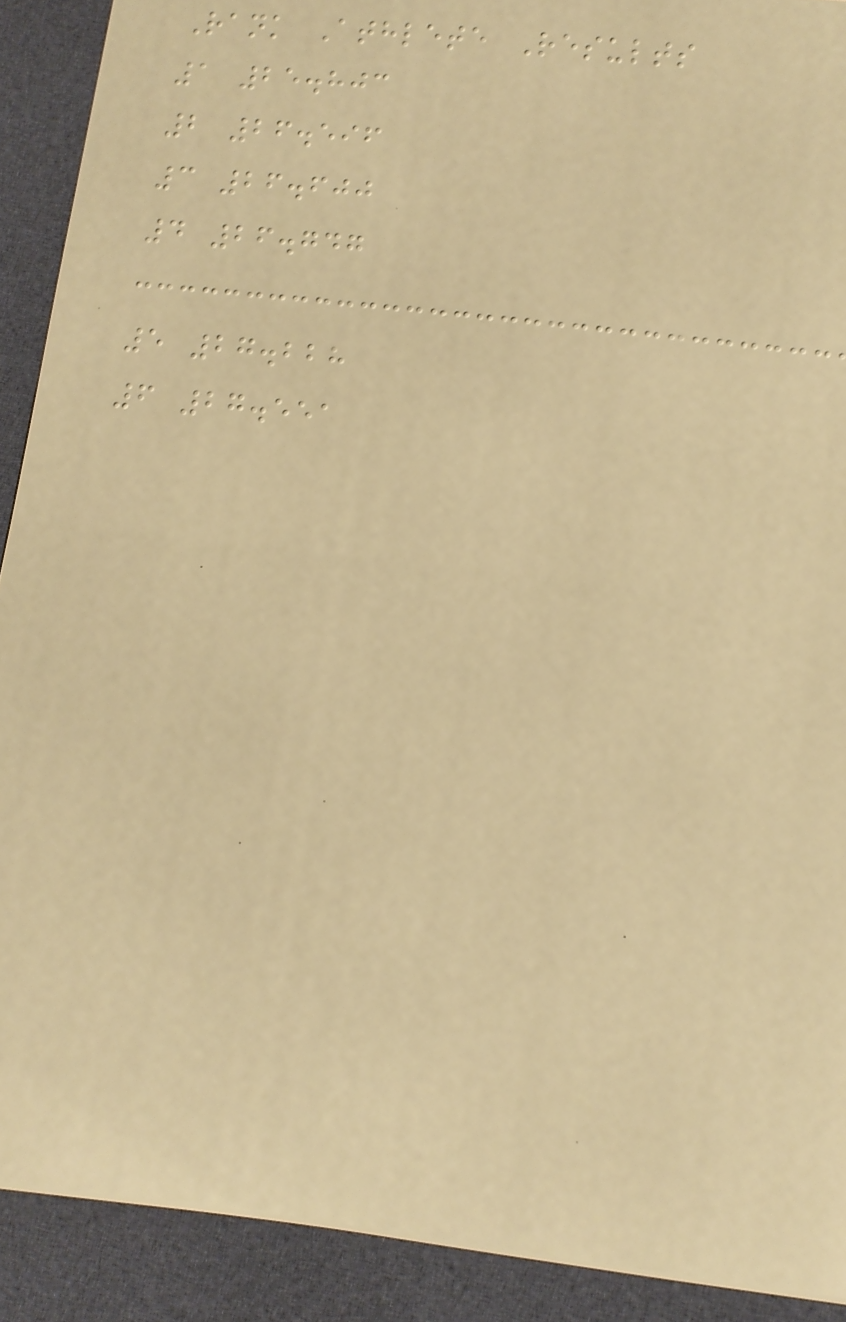Rank Athlete Results
1 25.803
2 26.596
3 26.600
4 26.747
5 27.228
6 27.551
